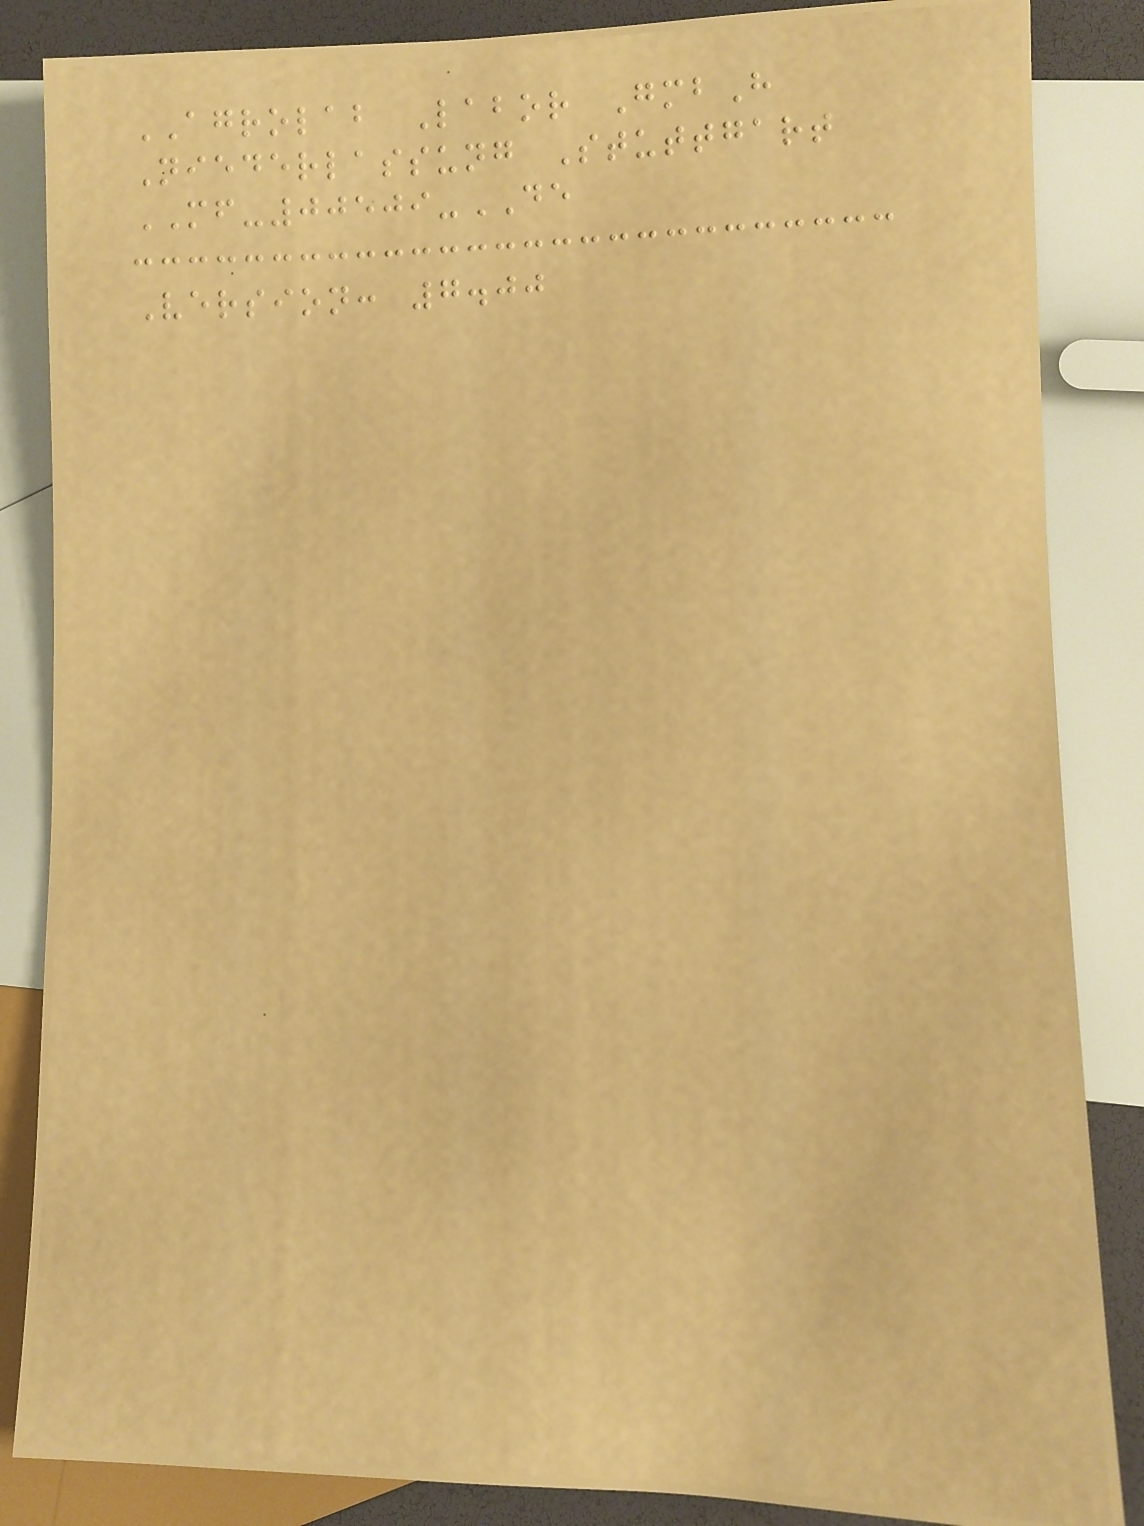AGROLAB Labor GmbH
Niederlassung Stuttgart
MF-00509-DE
Version: 7.00
